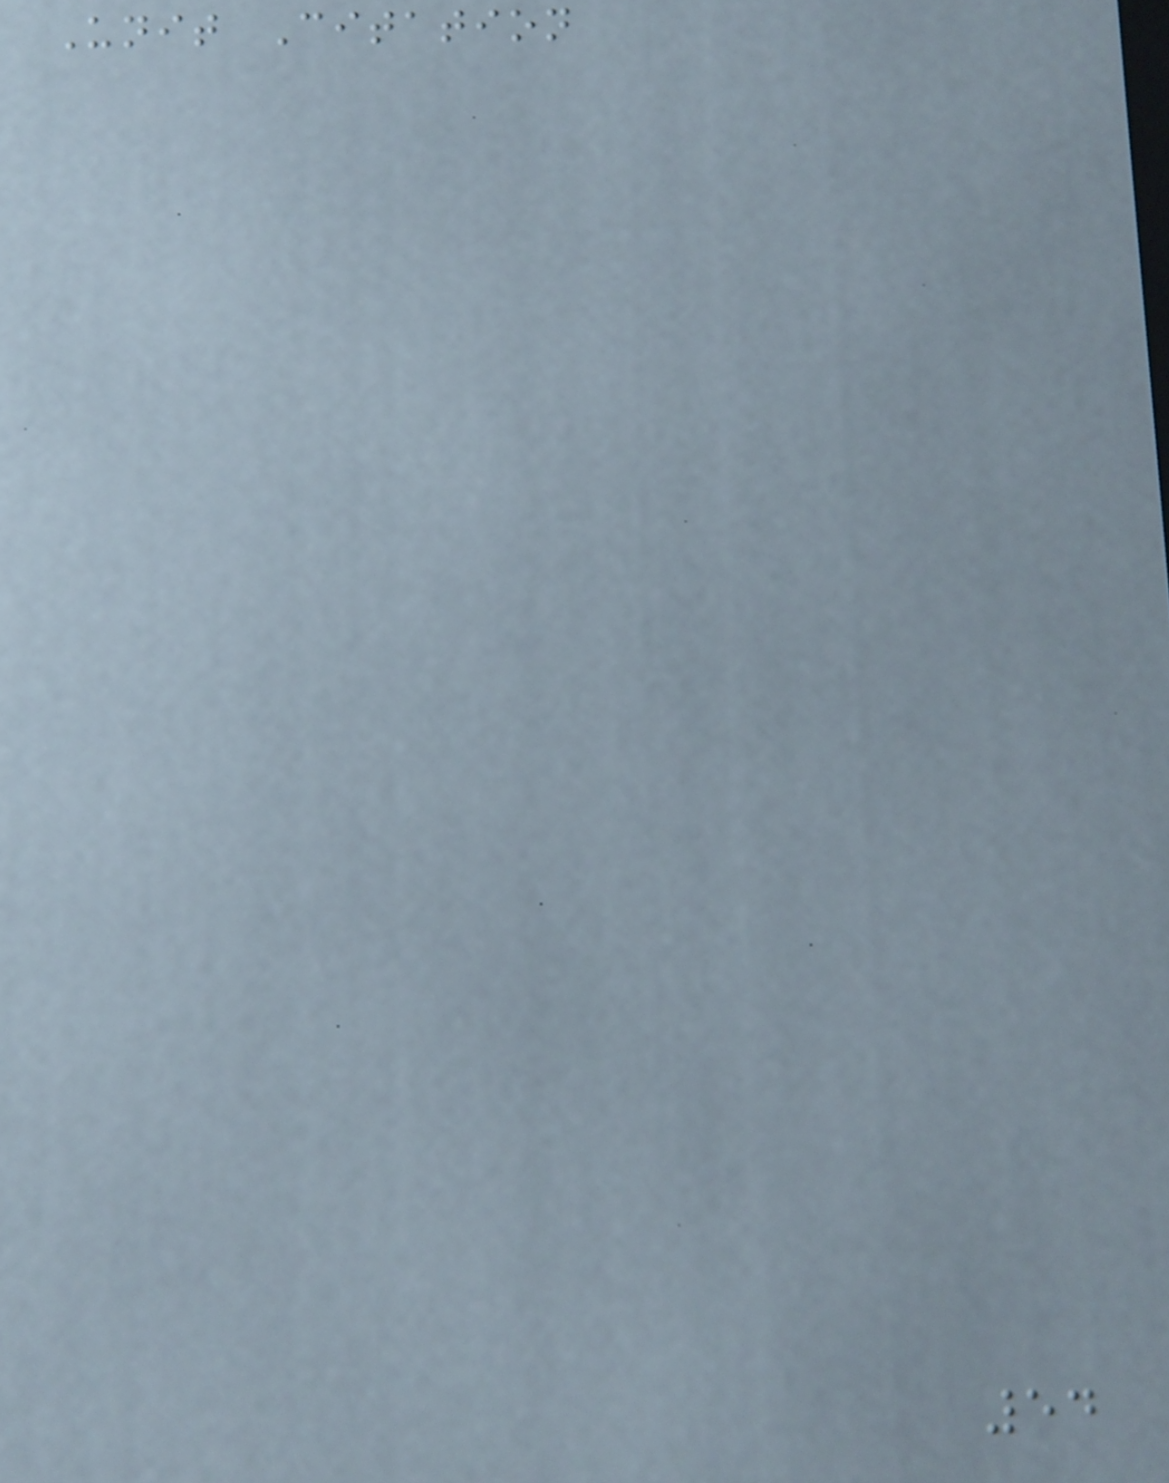Unit Citation
54
